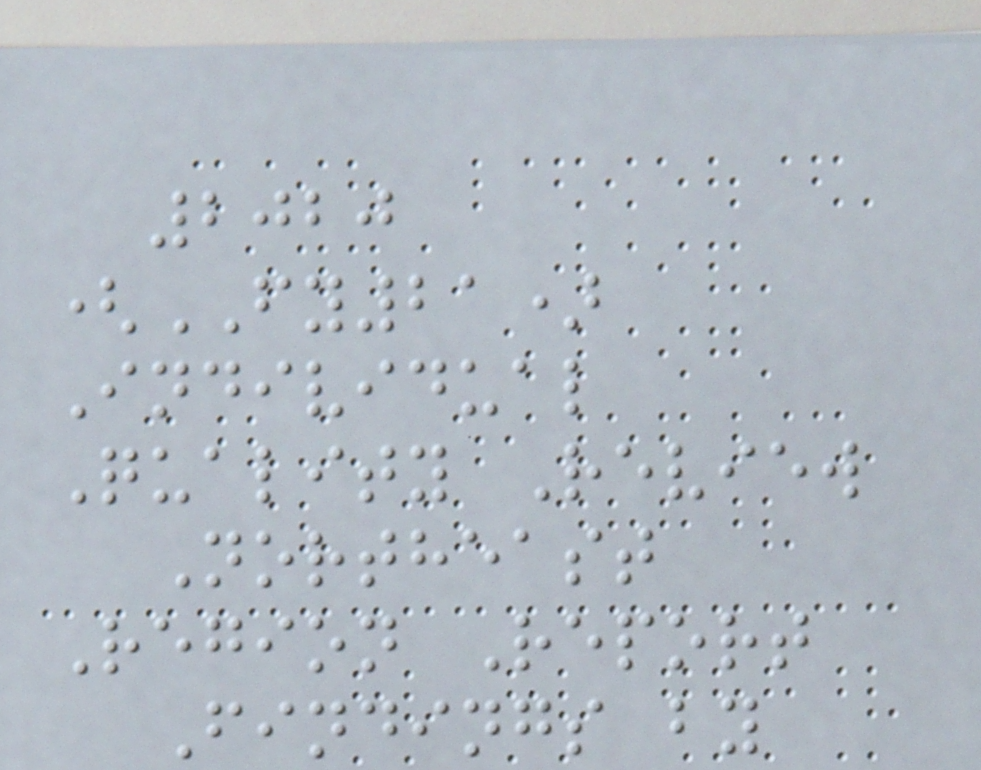2020
(FY21)
Individual
Quality Review
Northeast
Region Report
Findings by
